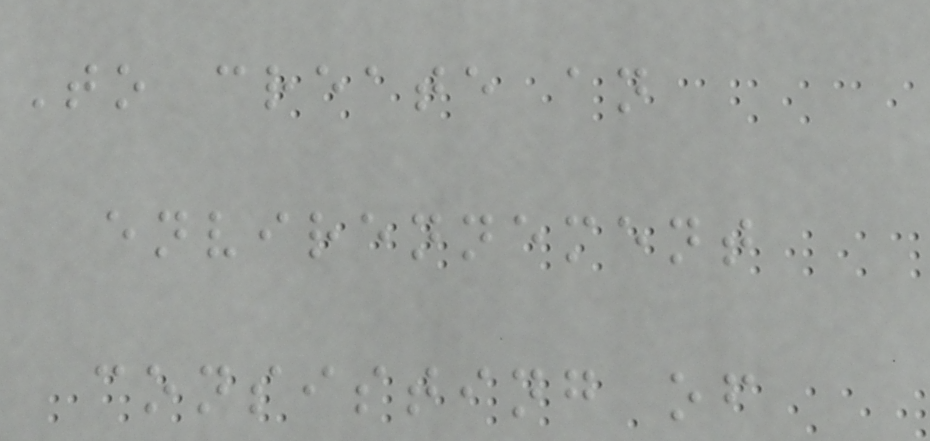To create an
envirennement
consisting of
